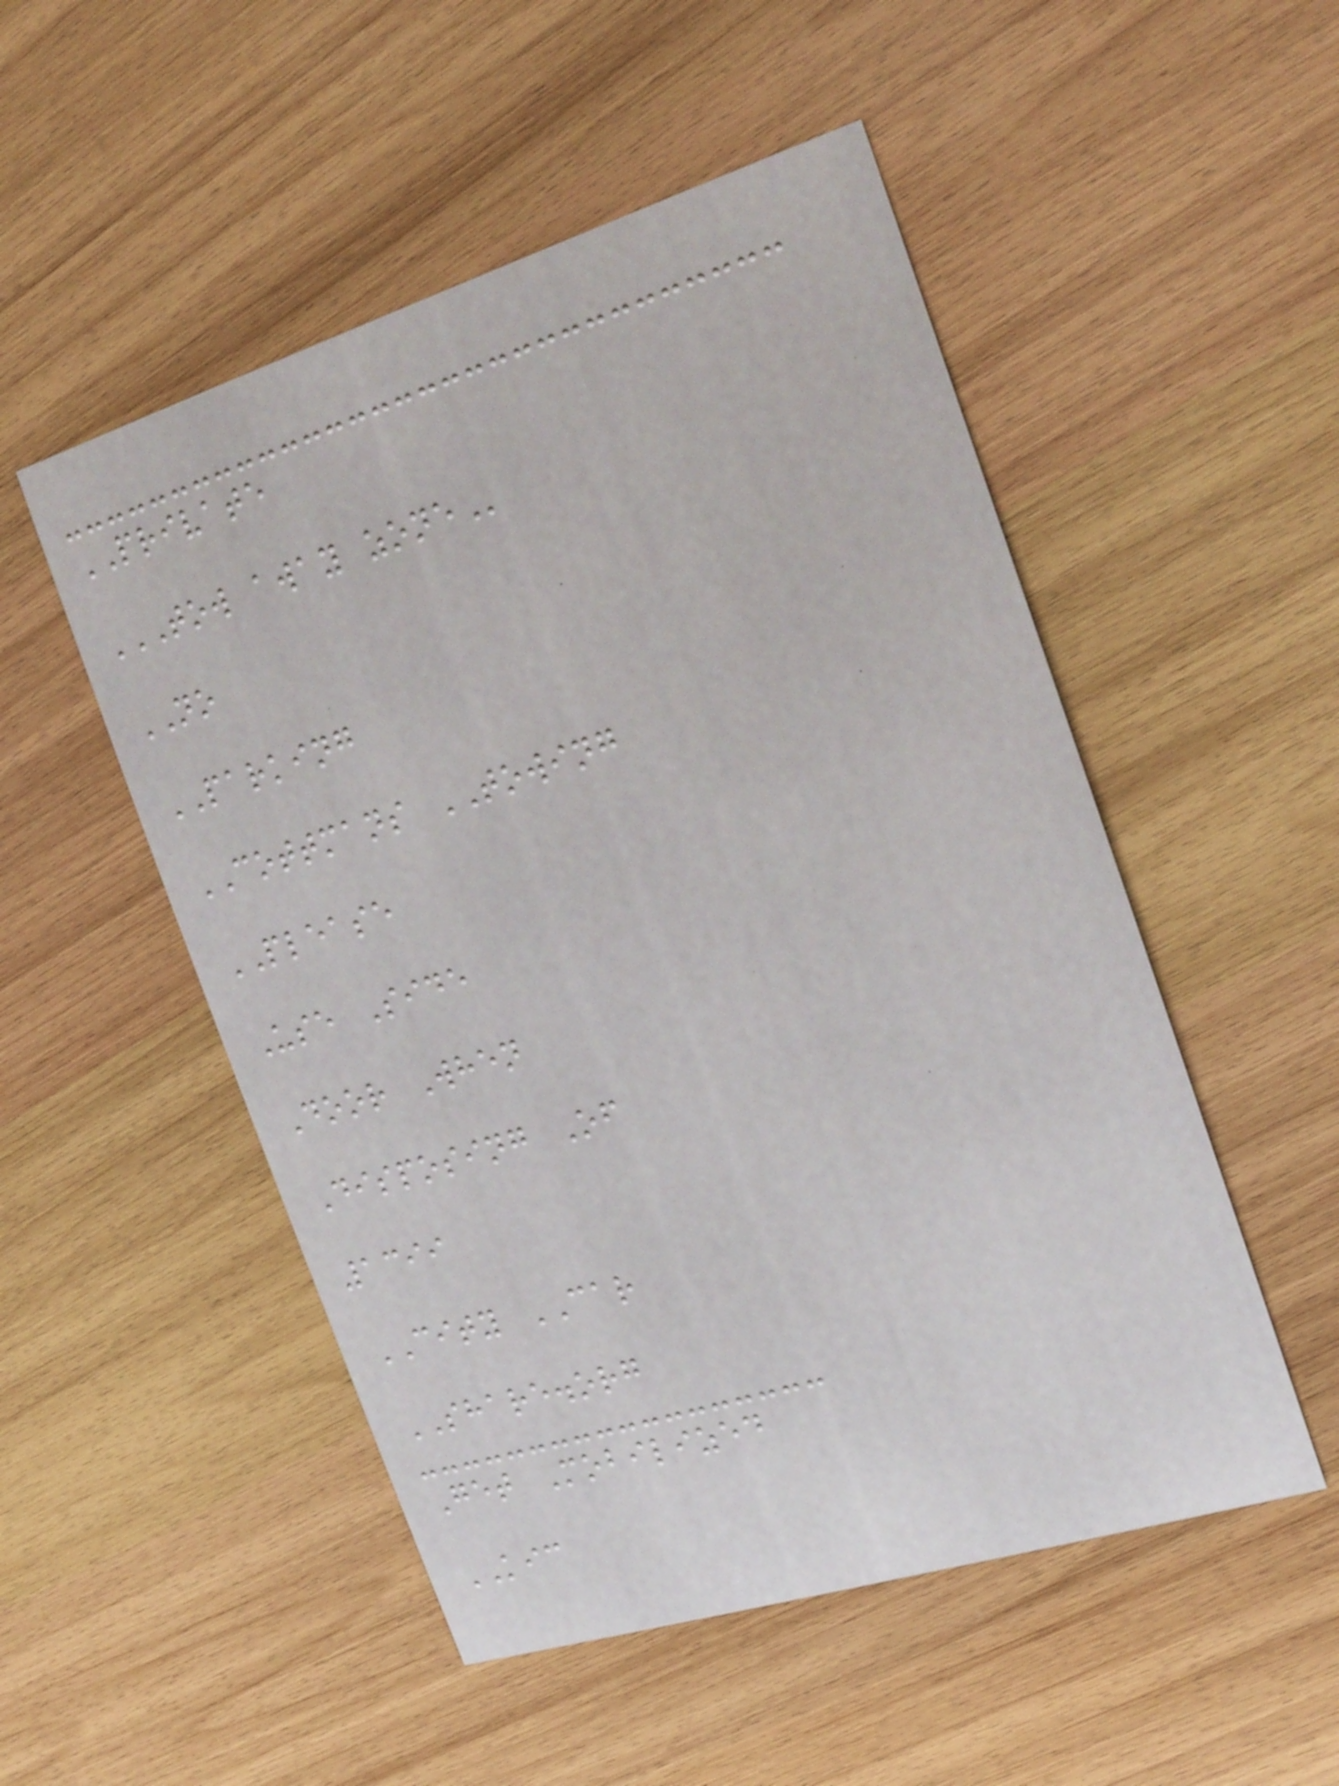PRIVATE
TOW AWAY ZONE
NO
PARKING
COTTMANS TOWING
PLEASE
Use Side
Door When
Disposing Of
1399
CITY CAR
SHARE.org
Get Mobilized
KIC
